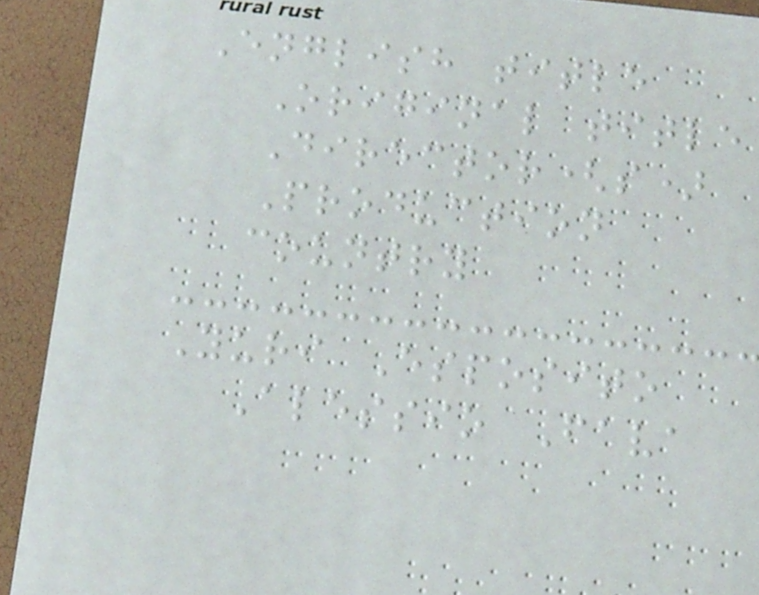English title
Original title
Director(s)
Production
country
Yuri Esposito
Alessio Fava
